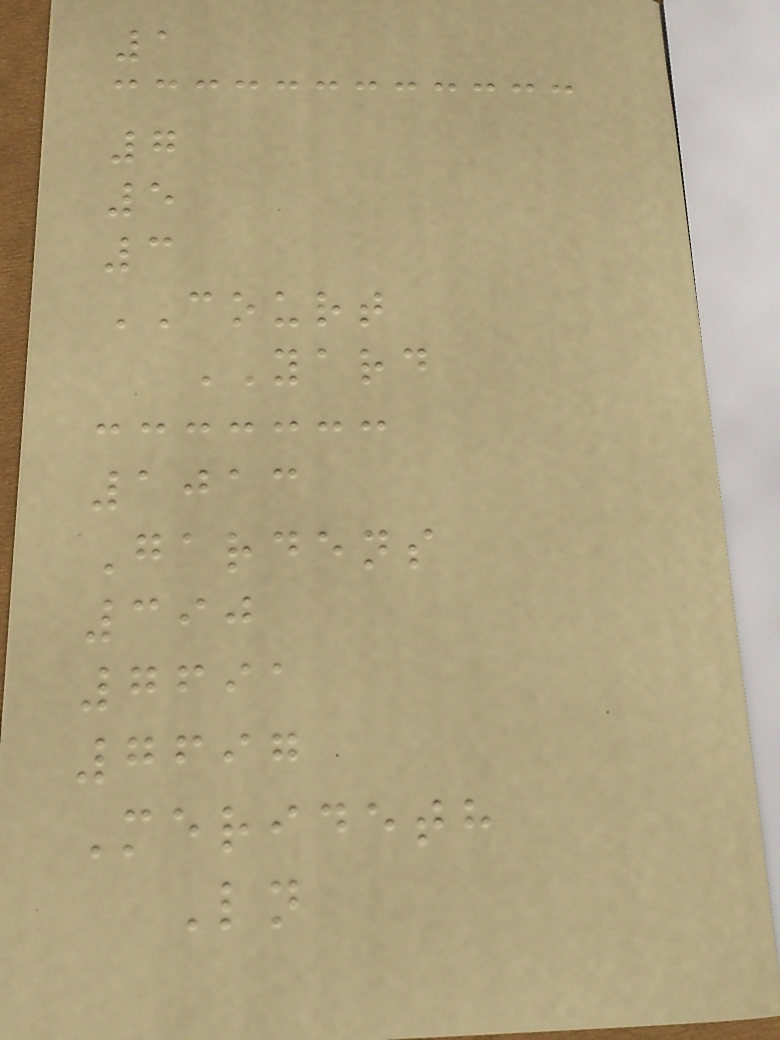1
7
5
3
COURT
YARD
1013
Gardens
390
7691
7697
Merideth
Ln
